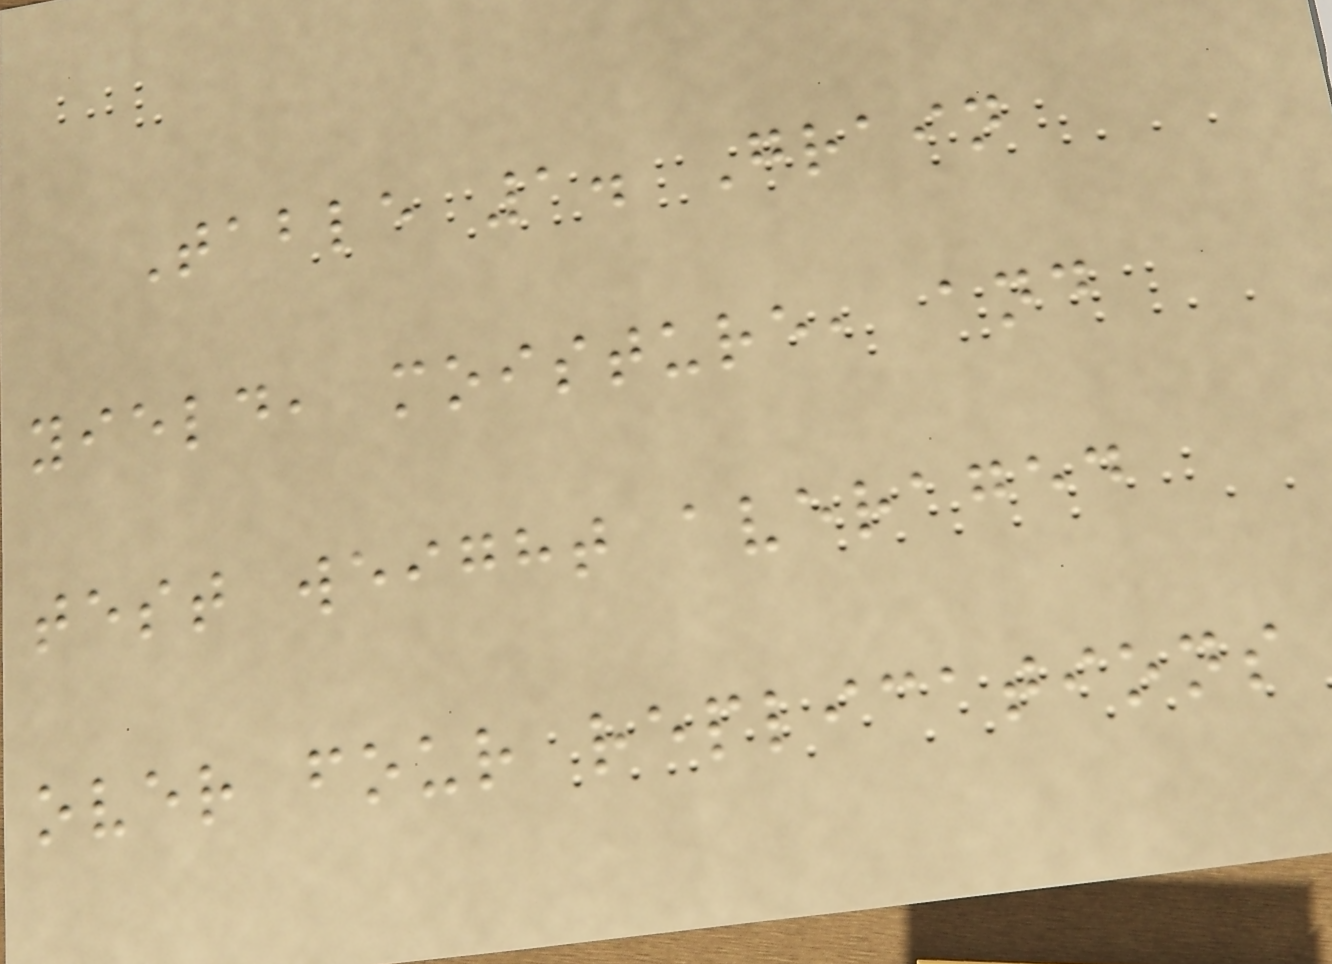Table 1. Grain
yield, moisture, and
test weight averaged
over four replications
